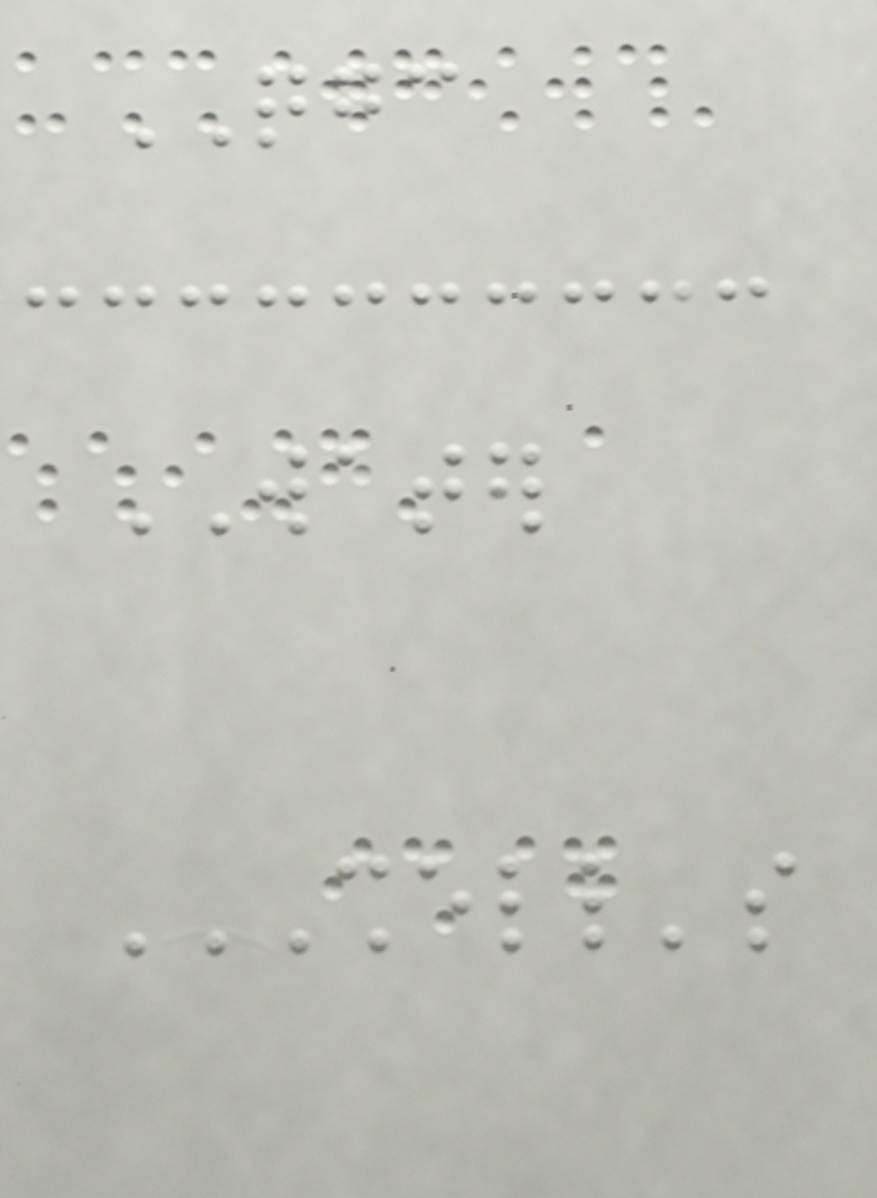QGC
WATER
SHELL'S
